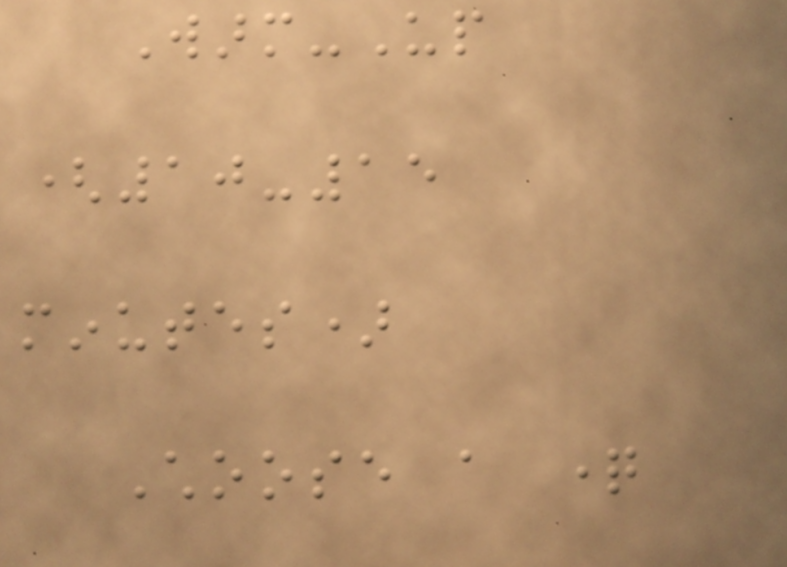Warm-Up
(10-15
minutes)
Choose a question
